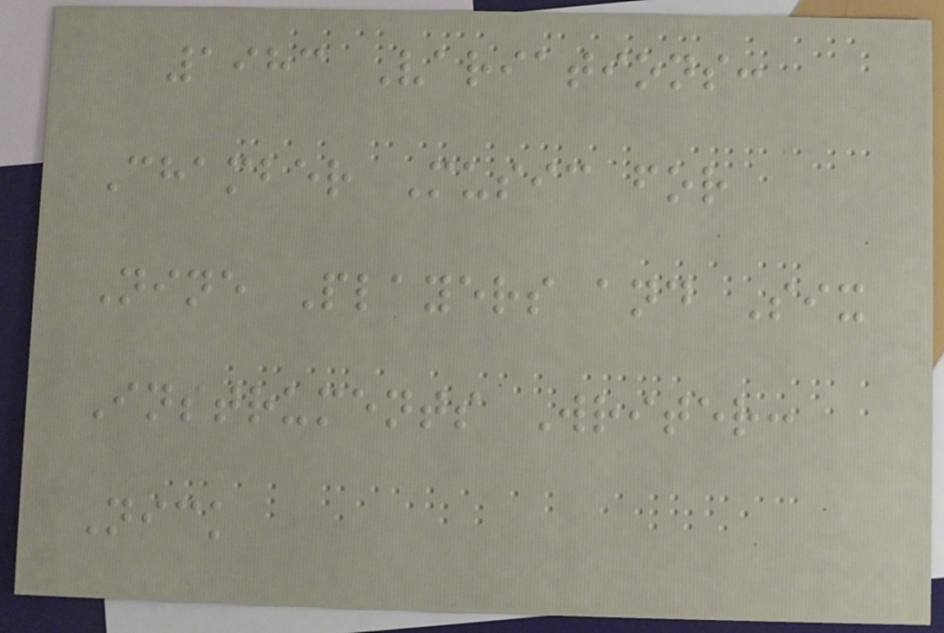1983 Variations:
Chamber Music for
Nine Players and Six
Instruments Writer:
Nick
